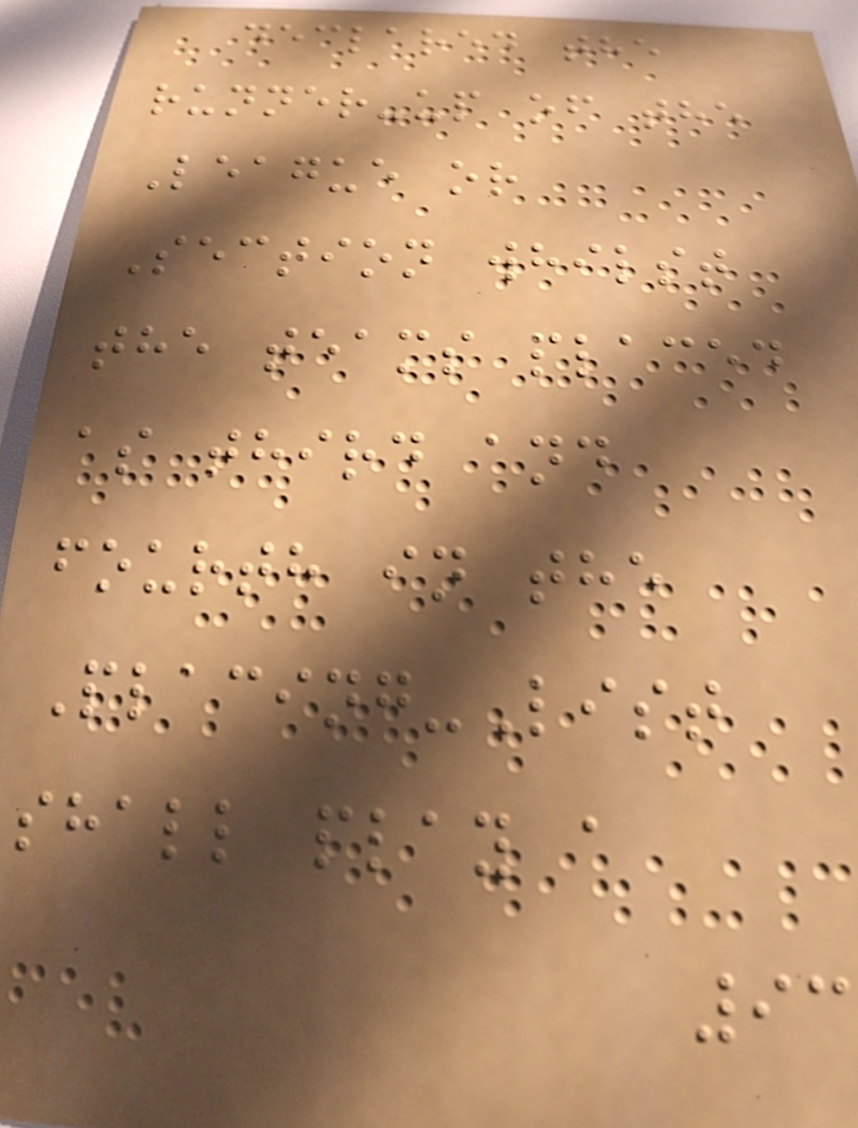declared the
runner-up of the
League or
Section whilst
the teams placed
as third and
fourth in the
Placing-List
shall play a
93
